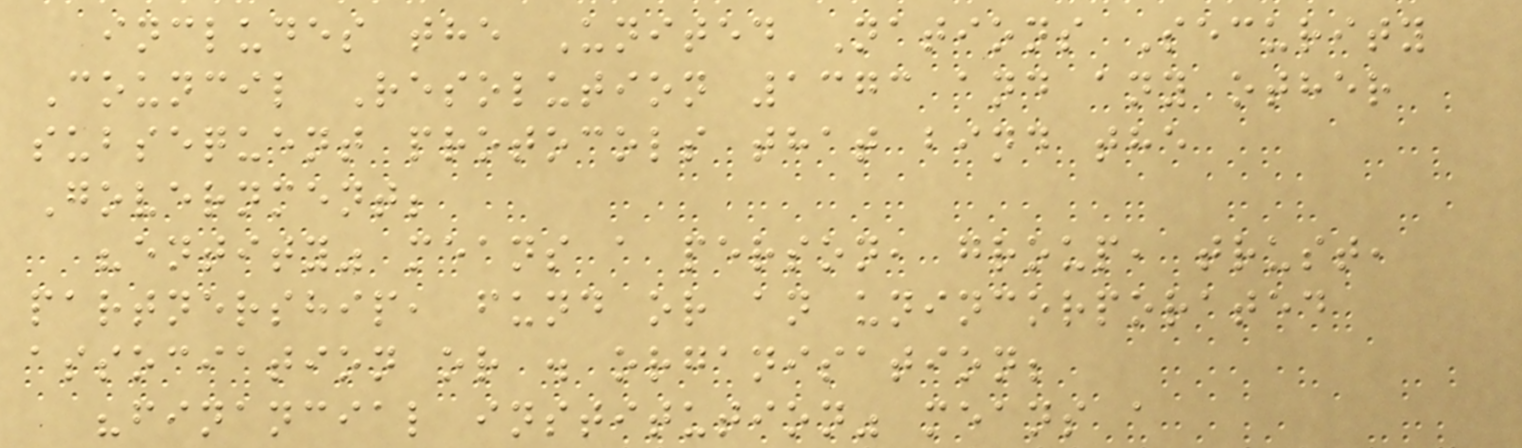includes the United Nations Security
Council Resolution 1373 and any other
subsequent protocols that bind the
Government;
"entity" means a person, group, trust,
partnership, fund or an unincorporated
association or . organisation;
"financial institution" means a
